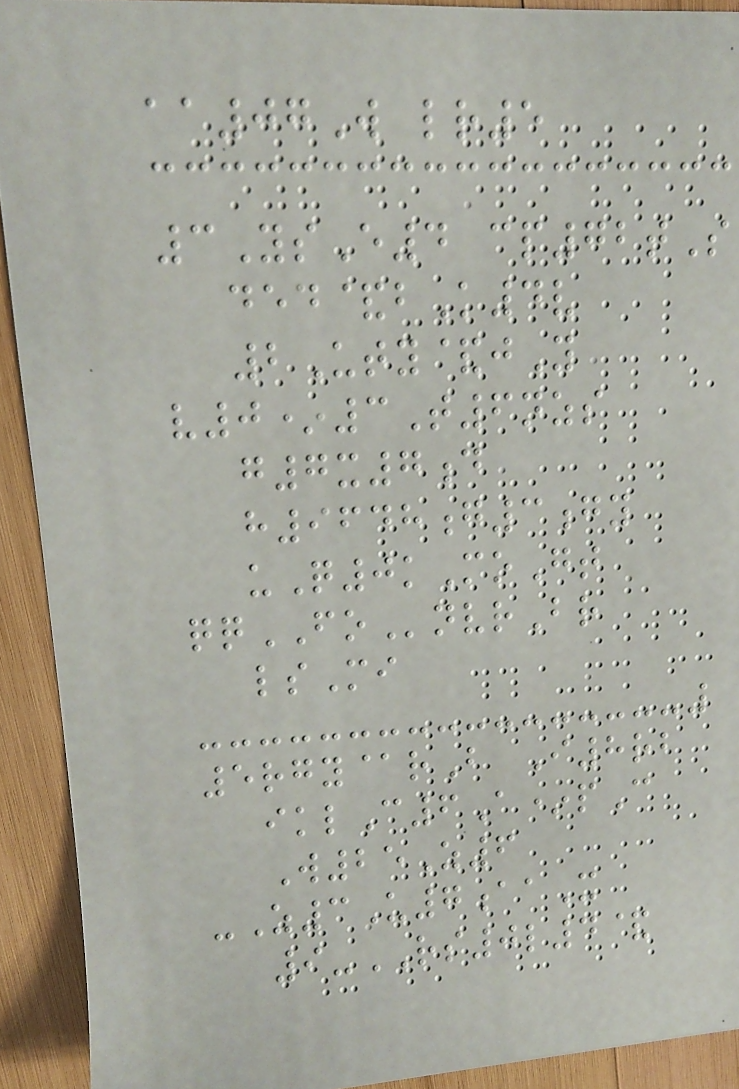aa07W lr5
3YsE4 cp72tS
ded&bK4v
2Uty&jY
v0*3T6nzs
g7x7d
h9648g3gy
uQ0kMoGt
qqFOnvrBr
lsMi
5rgy@rB I8rb
iklC6A*pC
W25Z6
-Z3U7aaX
9-RS0l4&
